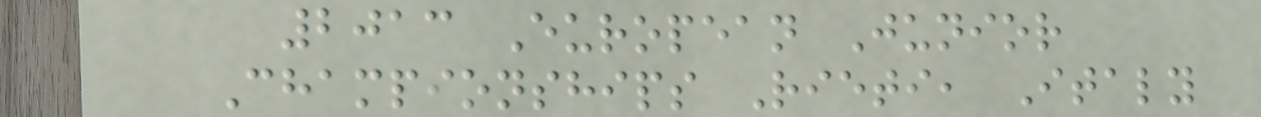2013 European Junior
Championships Rieti, Italy
